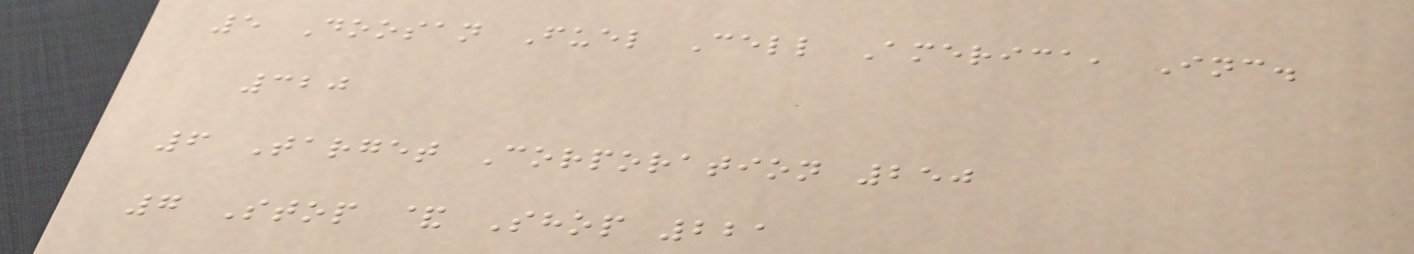5 Doosan Fuel Cell America, Inc.
320
6 Target Corporation 250
7 Stop & Shop 221
